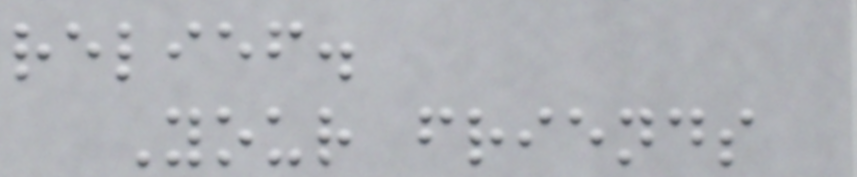relief.
Your friends
